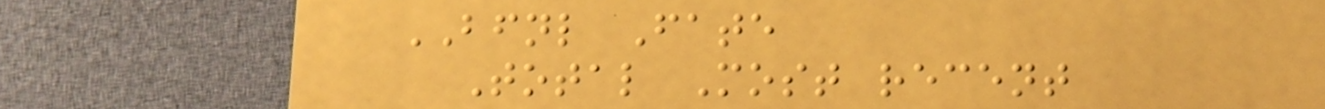BFNL Fate
Total Most recent
